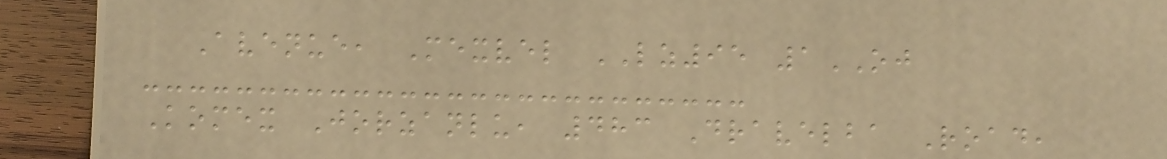Avenue, Mexvel LZ95 1OJ
Komex Jorzanlu, 483 Dravelba Road,
